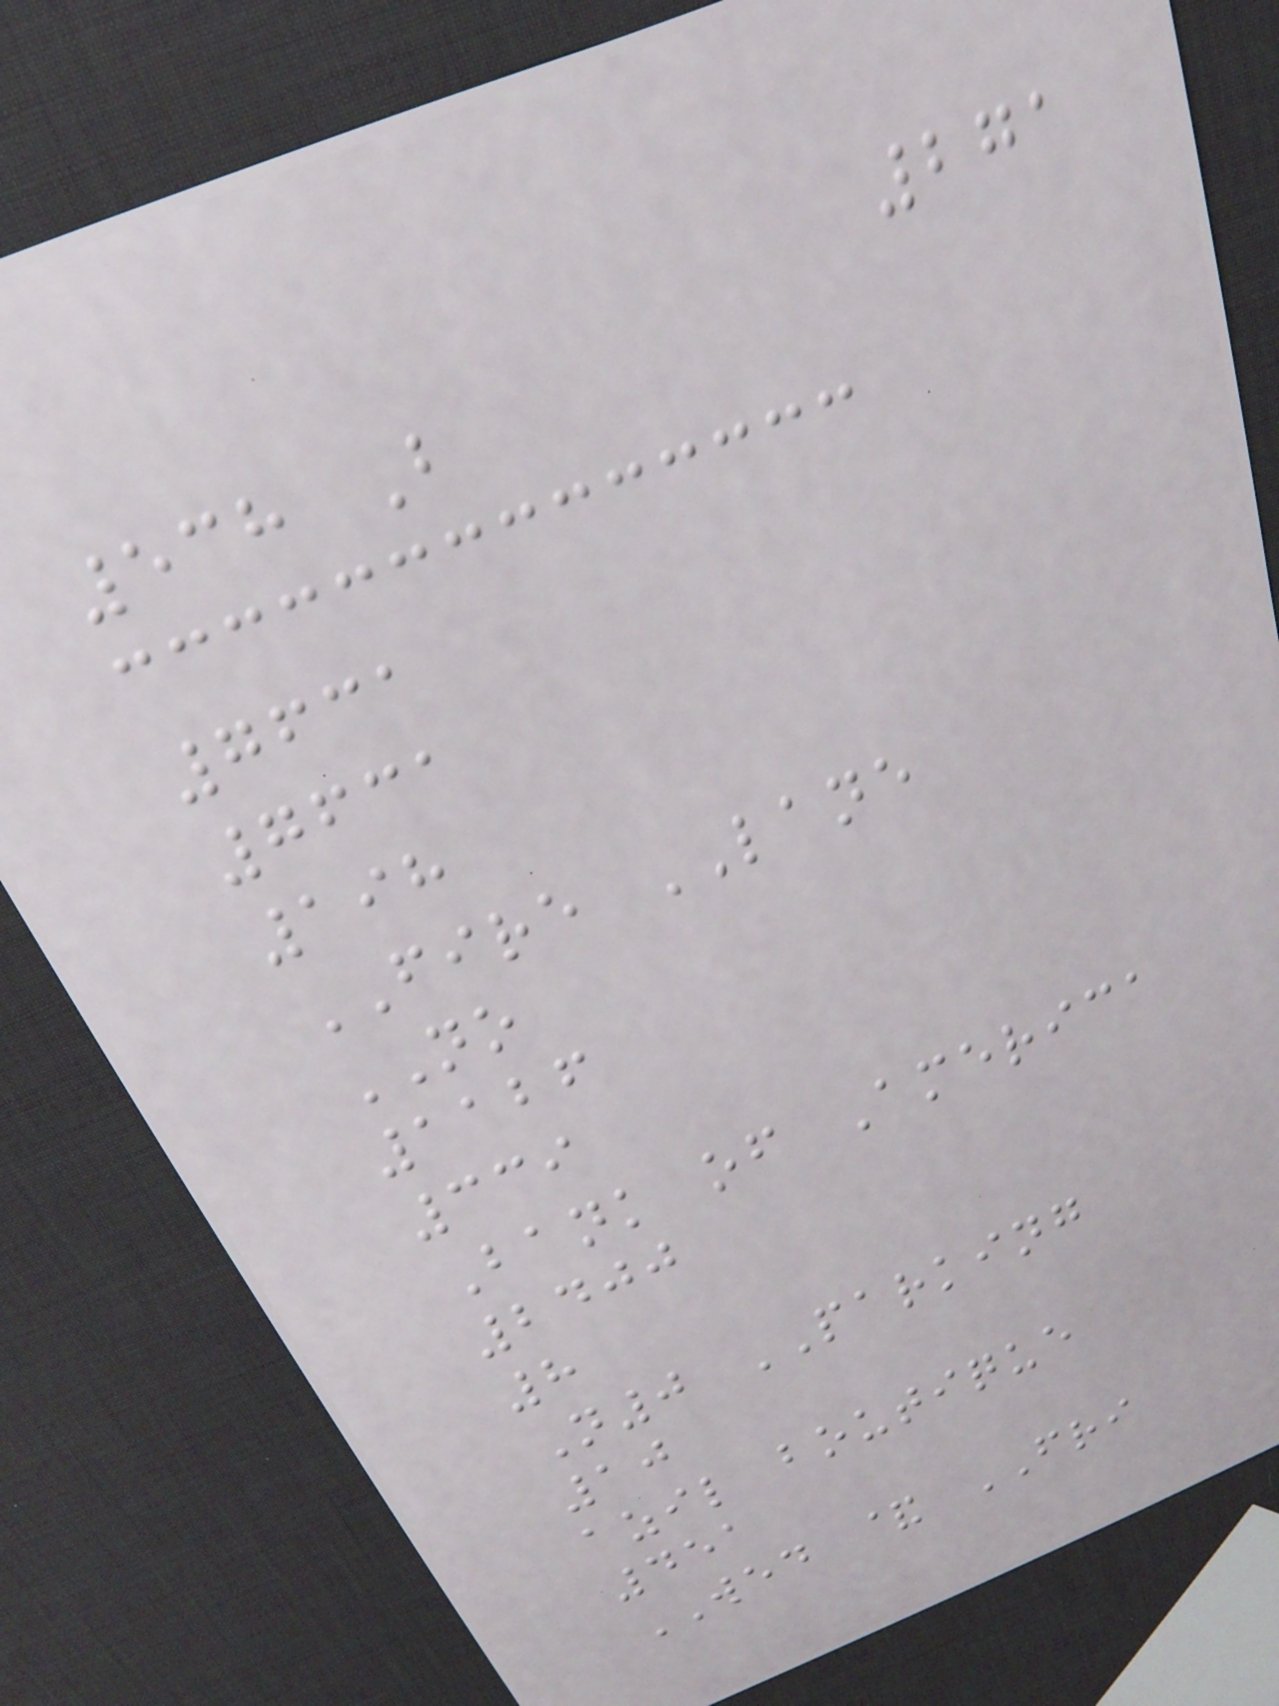271
538 B
7631
7631
198
FIRE LANE
NO
1126
339
Bank of America
2400
8
N0 PARKING
10
azil boutique
451
WED & FRI
